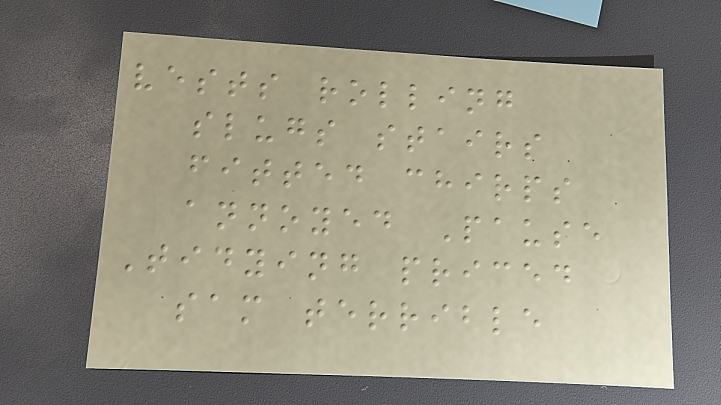vests rolling
slugs stairs
fitted chirps
annoyed Pause
Tidying priced
sam terrible
